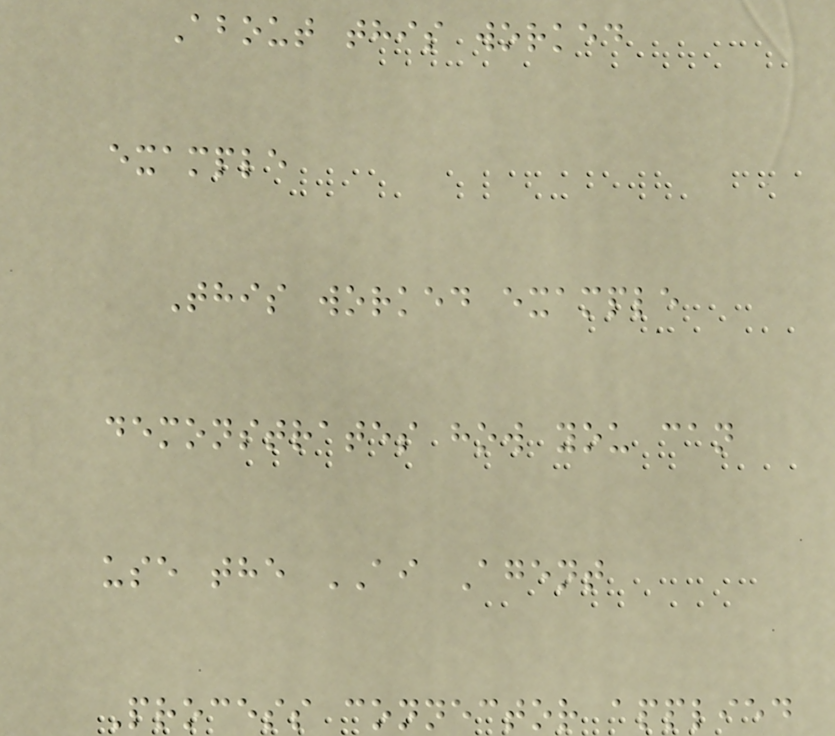About this worked
example
This worked example
demonstrates how you can
use the AI Agent
Process connector applied
